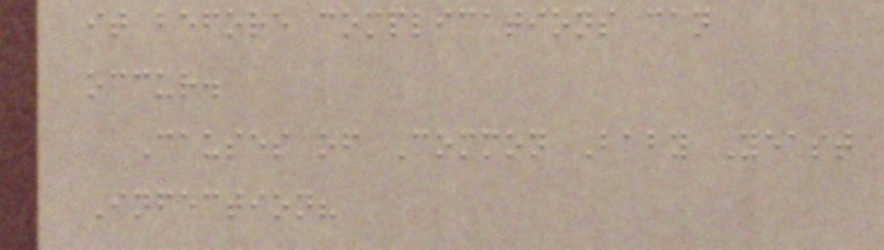it before complications can
occur.
Causes of Common Baby Yeast
Infection?
